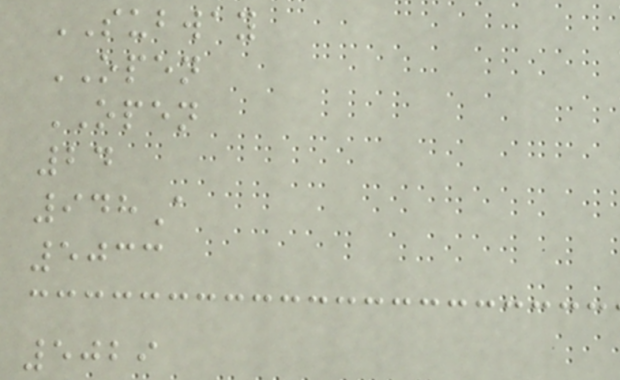SUBWAY
OPEN
OPEN
24
948A
5033
5029
